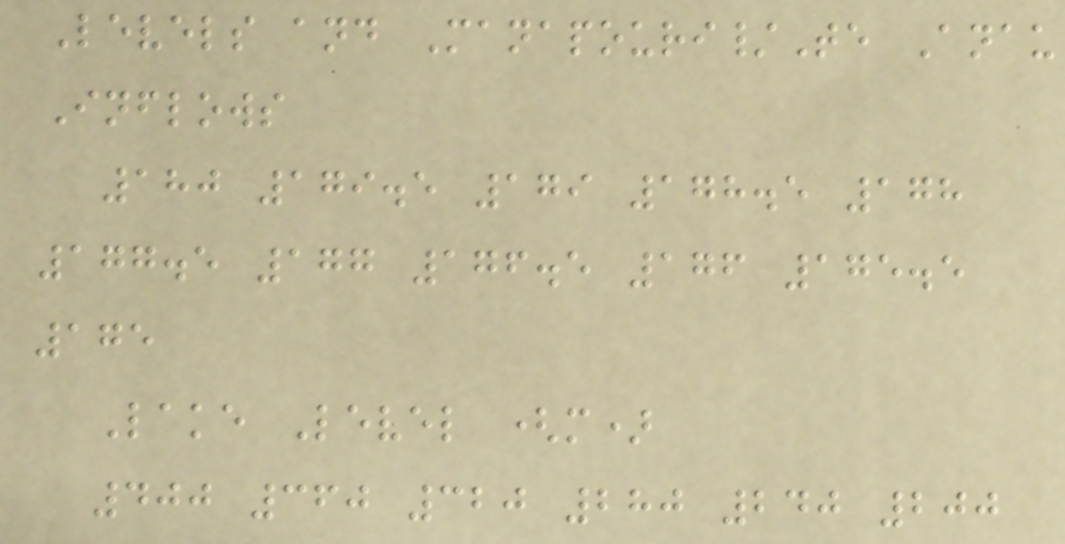Levels and Manapouri/Te Anau
Inflows
180 179.5 179 178.5 178
177.5 177 176.5 176 175.5
175
Lake Level (m)
400 360 320 280 240 200
